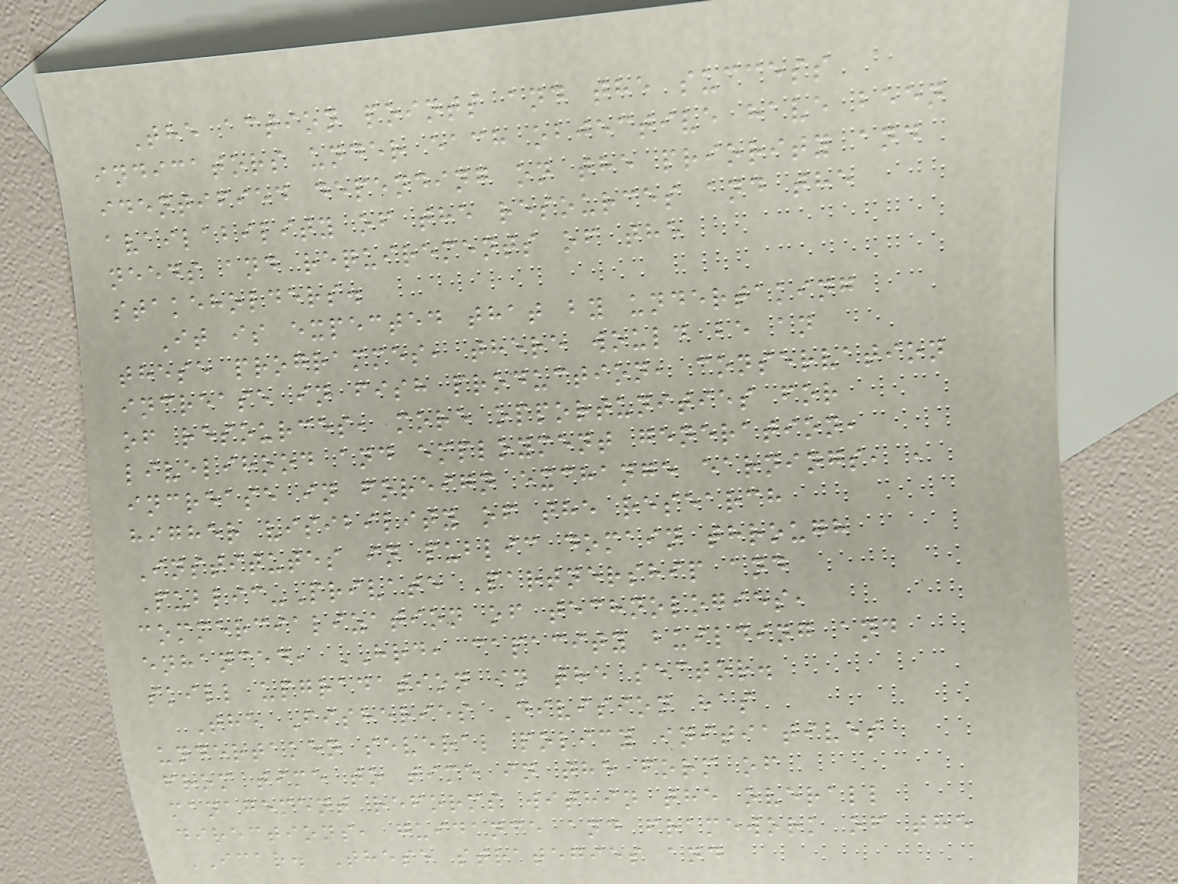The action points and the success
indicators under each objective have been
identified depending on the priority and
availability of the resources and the
needs and requirements of the
stakeholders.
It is expected that by undertaking
these programmes, there would be an
increase in fish production, conservation
of resources, more opportunities for
livelihood and employment generation,
increase in foreign exchange earnings, ,
higher visibility of the research
Institutes in public domain through
Public-Private Partnership and
commercialization of technologies,
enhanced, HRD, capacity building and
skill upgradation in the sector.
The Fisheries Division has
undertaken several policy initiatives
from time to time in the form of
management reforms within the overall
directions, guidance and framework of the
ICAR. These strategies and
